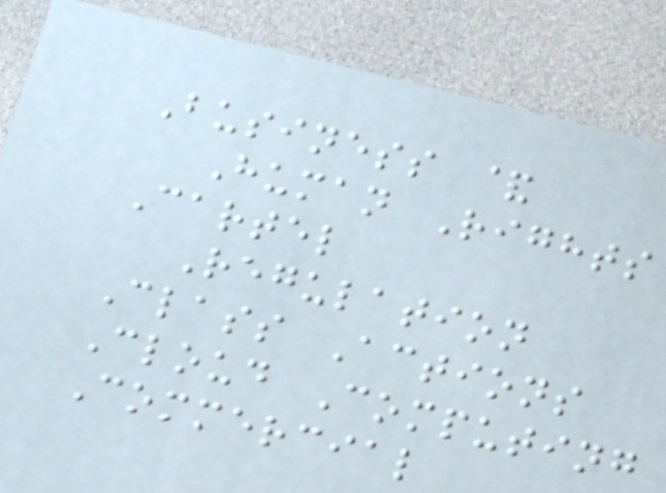Business &
Human Rights
Cartel
Regulation
Class Actions
Cloud Computing
Commercial
